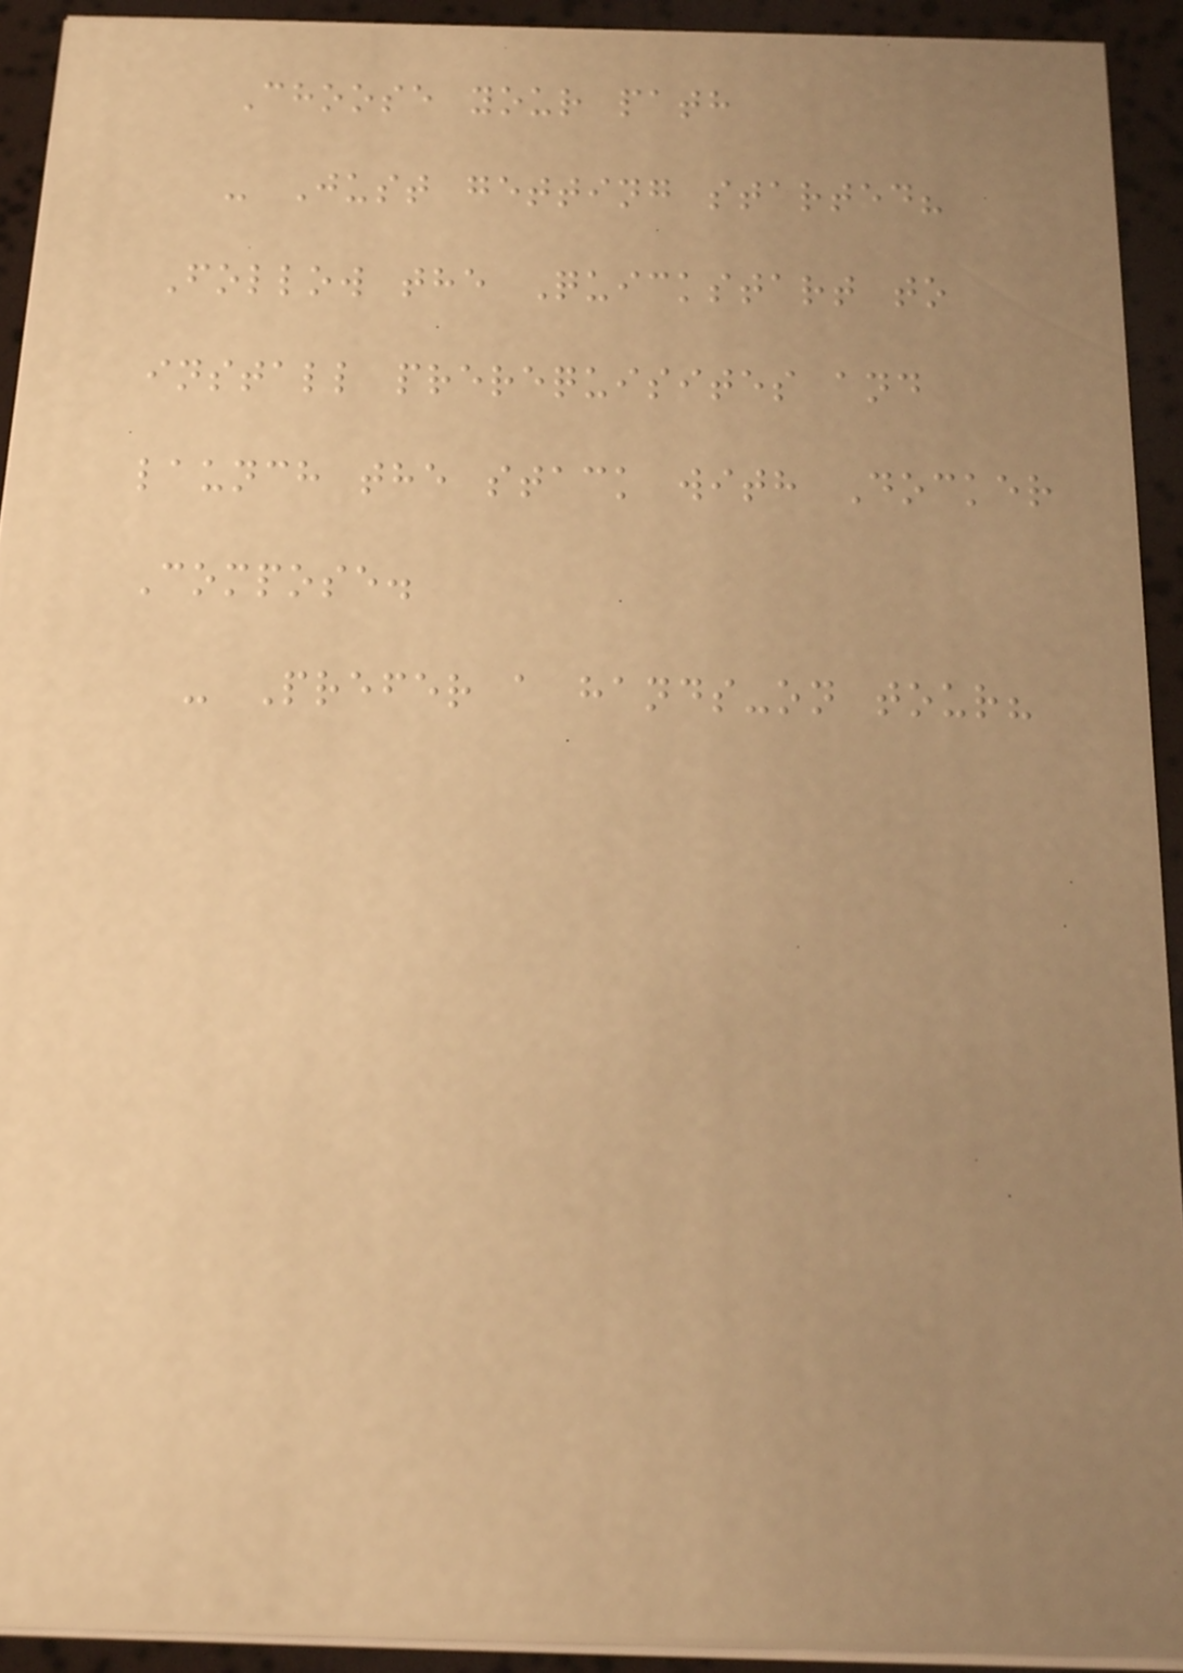Choose your path
- Just getting started?
Follow the Quickstart to
install prerequisites and
launch the stack with Docker
Compose.
- Prefer a hands-on tour?
